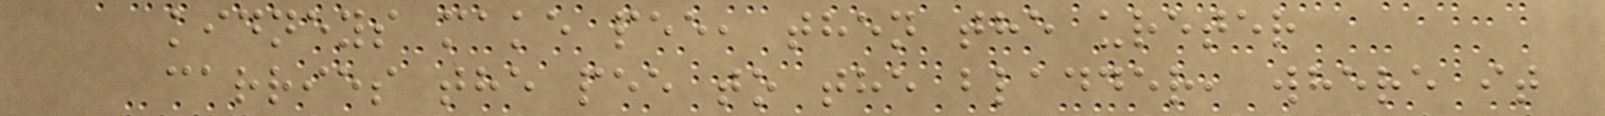kidneys make pee, then the ureter
carries the pee to the bladder, where it
